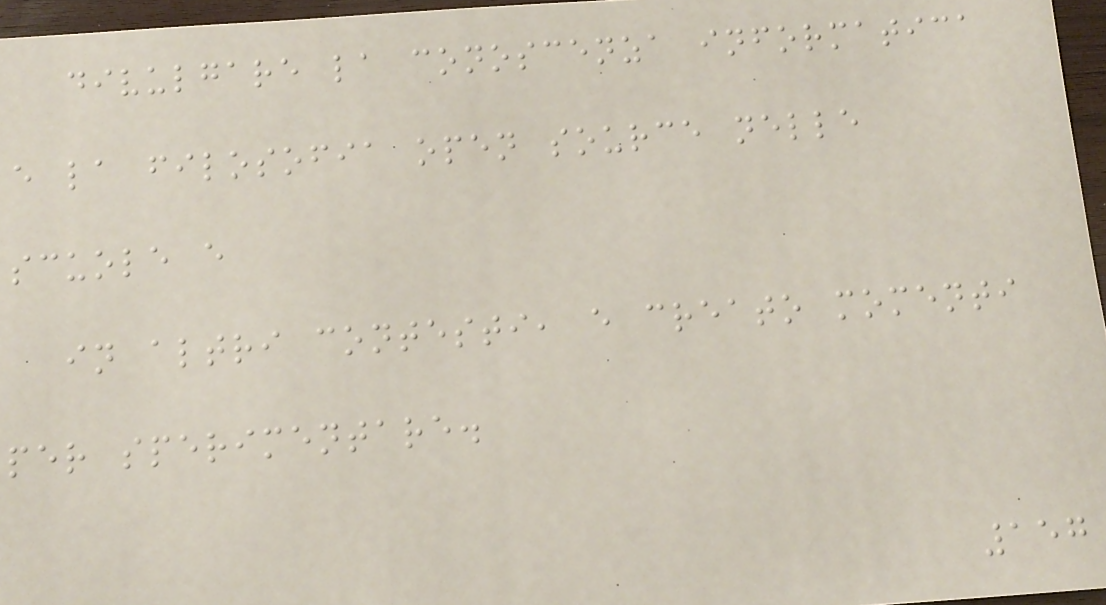divulgare la conoscenza informatica
e la filosofia open source nelle
scuole e
in altri contesti, e creato momenti
per sperimentare.
157
